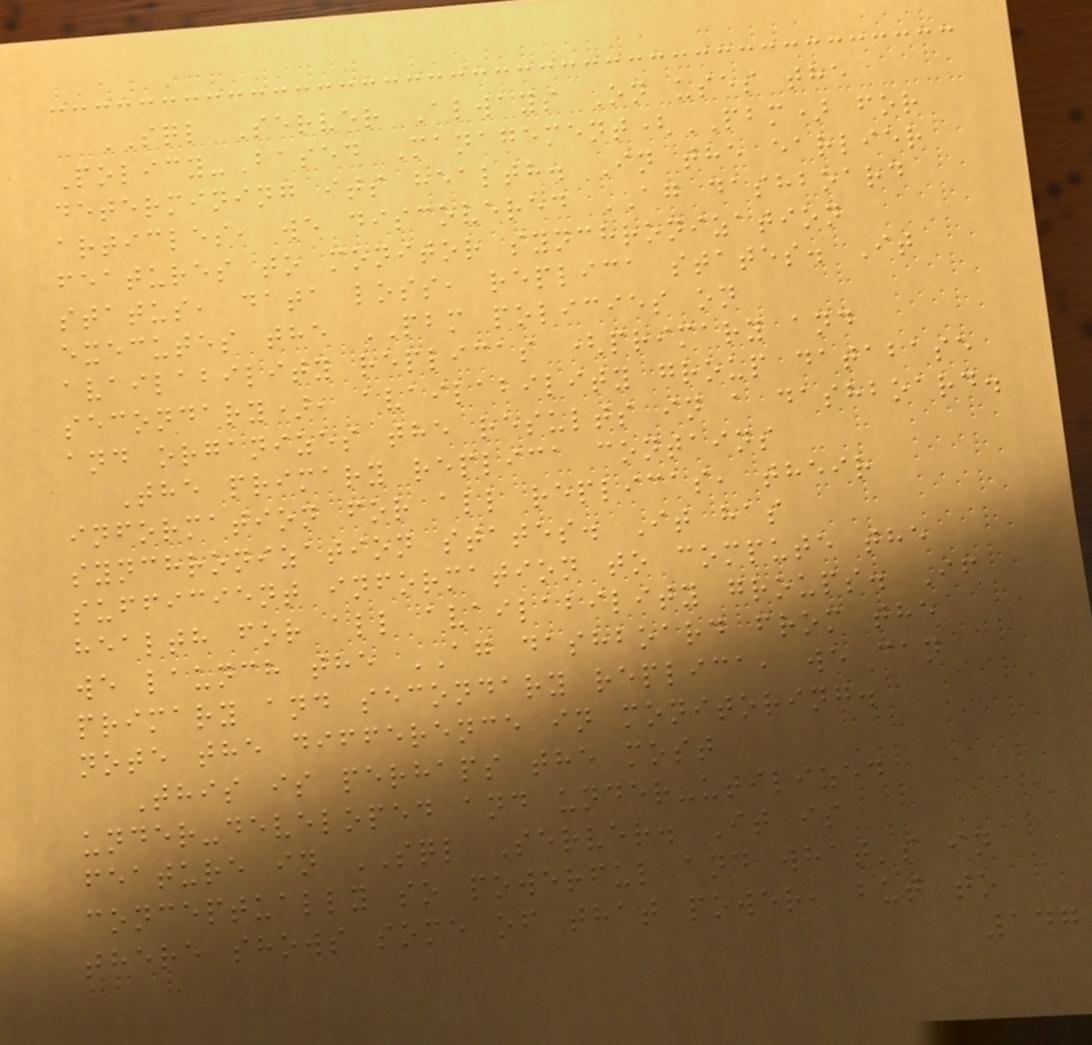SQL Server Always On uses the
Policy-Based Management(PBM) for
determining its health. In the earlier
articles, we discovered AG dashboard
features to monitor synchronization
status, data loss, replica states. It
executes the PBM policies on
availability replicas (primary and
secondary), availability group database
and organizes the results in a dashboard.
The primary replica contains
information for all replicas, their
synchronization states. It has
sufficient information to compute the
health for all availability groups. If
we launch the AG dashboard from the
primary and secondary replica, we can
note the difference in monitoring.
This is perhaps the most
under-developed and under-utilized
feature in SQL Server. It is
conceptually so powerful and what's in
there shows some of that power, but to
147
